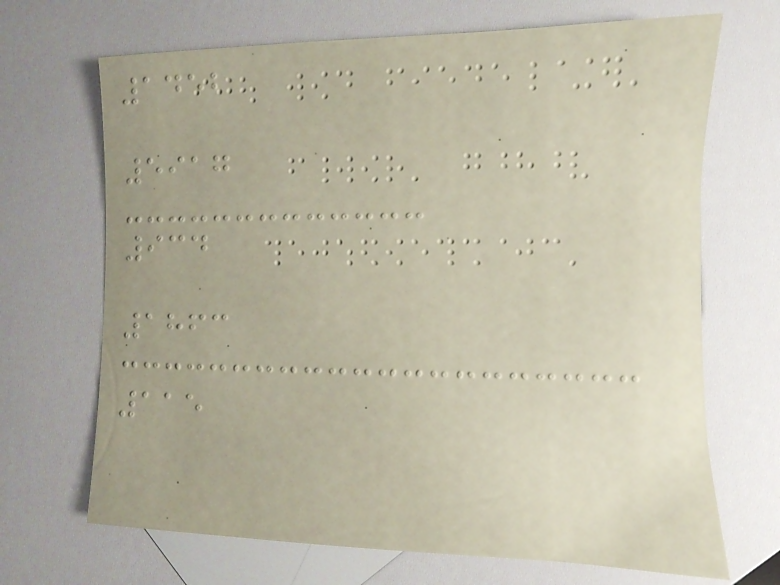1452
5917
934
1863
115
